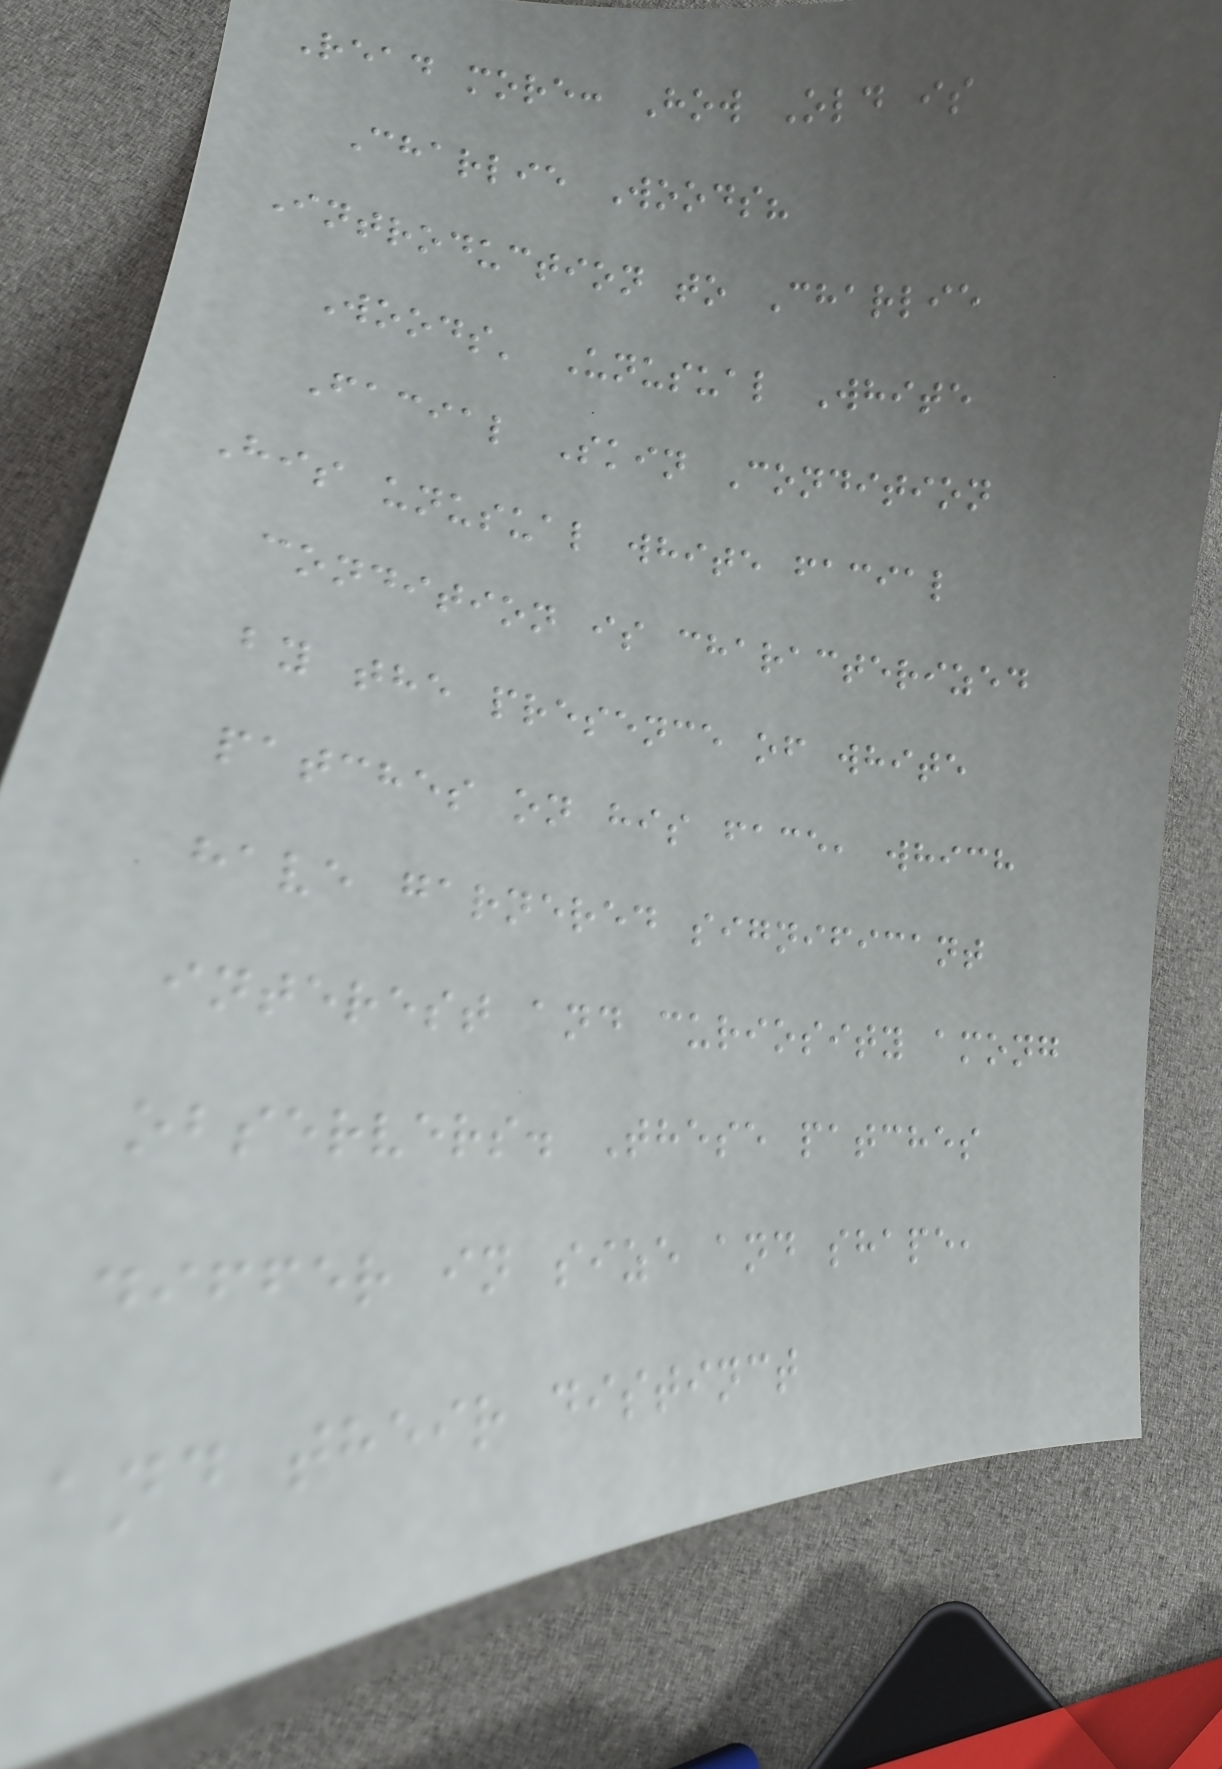Read more: How Old is
Charlie Woods?
Introduction to Charlie
Woods' Unusual White
Facial Skin Condition
His unusual white facial
condition is characterized
by the presence of white
patches on his face, which
have garnered significant
interest and curiosity among
observers. These patches
differ in size and shape,
and their distinct
